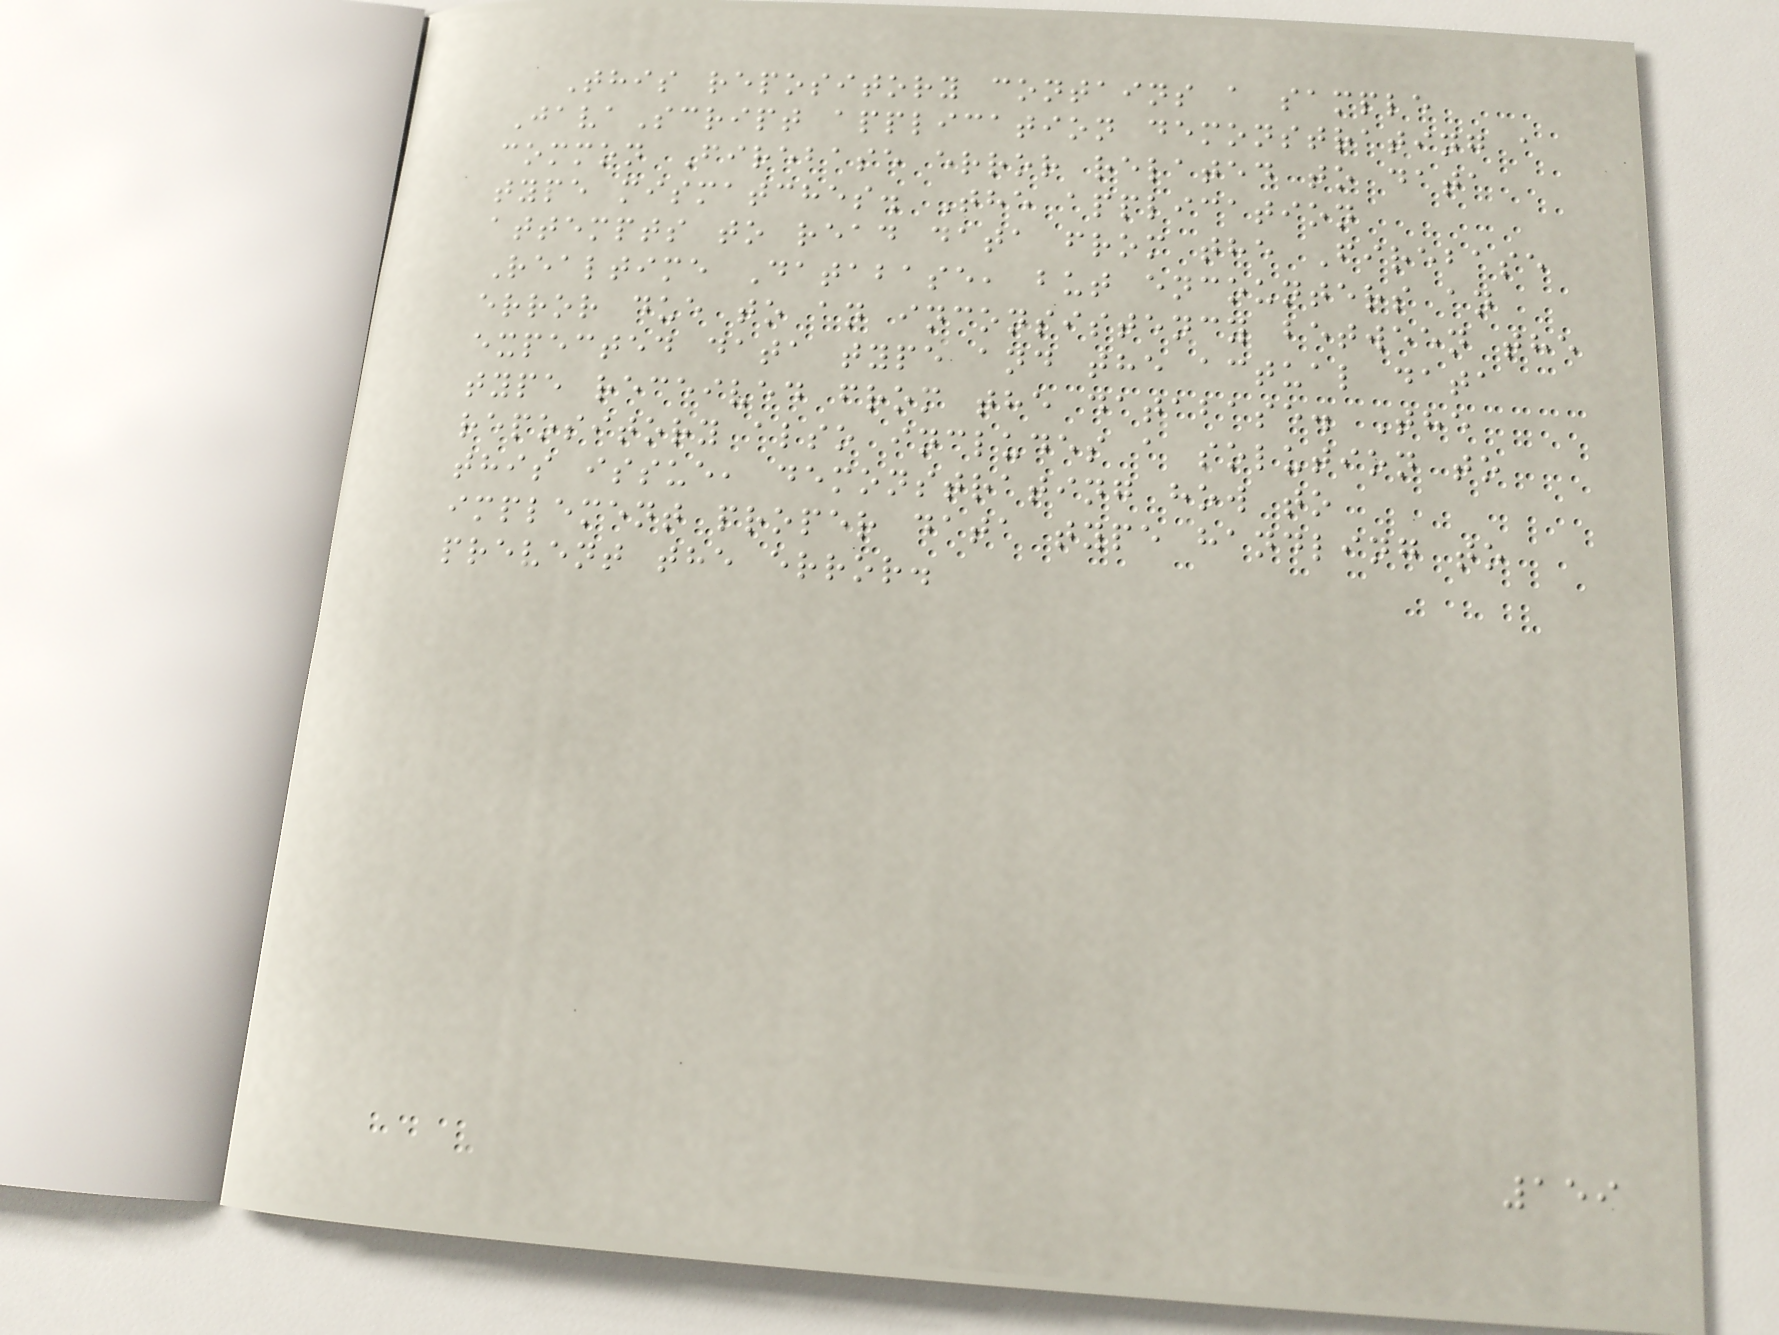This repository contains a sample
JavaScript application demonstrating a
common Firebase error related to data
type mismatches. The application
attempts to read data from the Firebase
Realtime Database, but encounters an
error due to an inconsistency between the
expected data type and the actual data
type received from the database. The
repository also includes a solution to
this issue, demonstrating how to
implement proper data type handling to
prevent the error.
159
